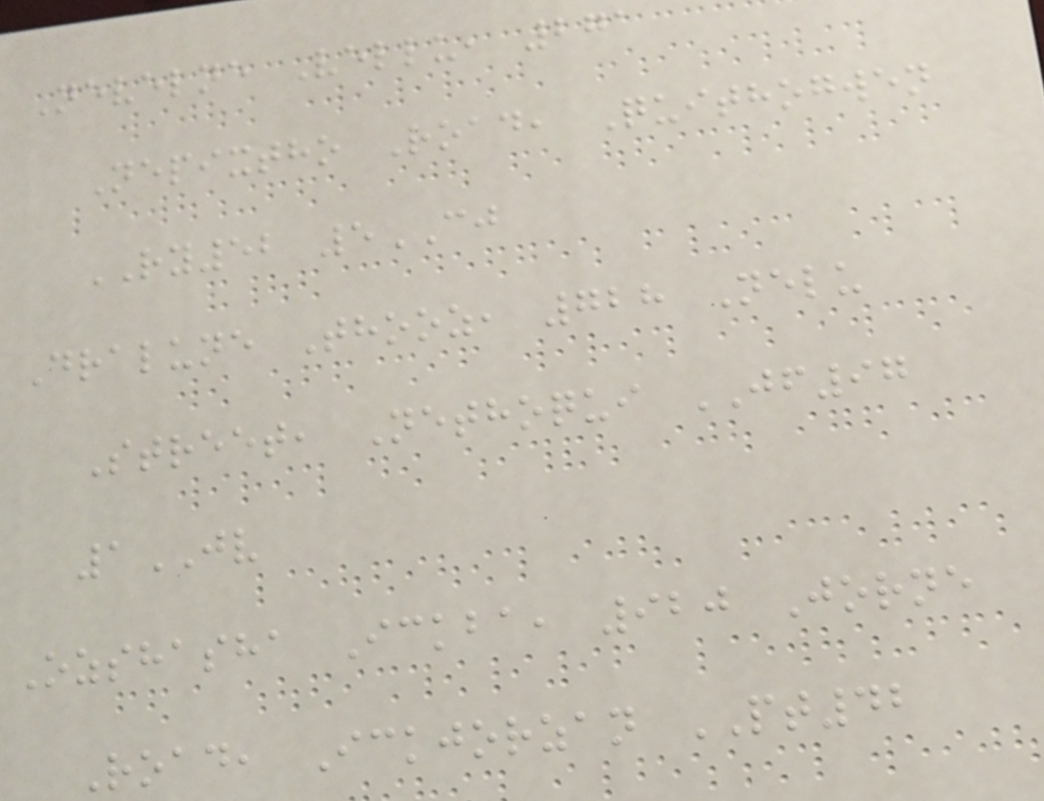Nevelne Vellu, 271
Nepixtho Road, Quithogwen
RY52 5CJ
Dralune Thooz, 728 Nelu
Street, Nethoqui JF97
1JV
Ozshasha Ickba, 920 Jorne
Road, Ickjorzan PT42
